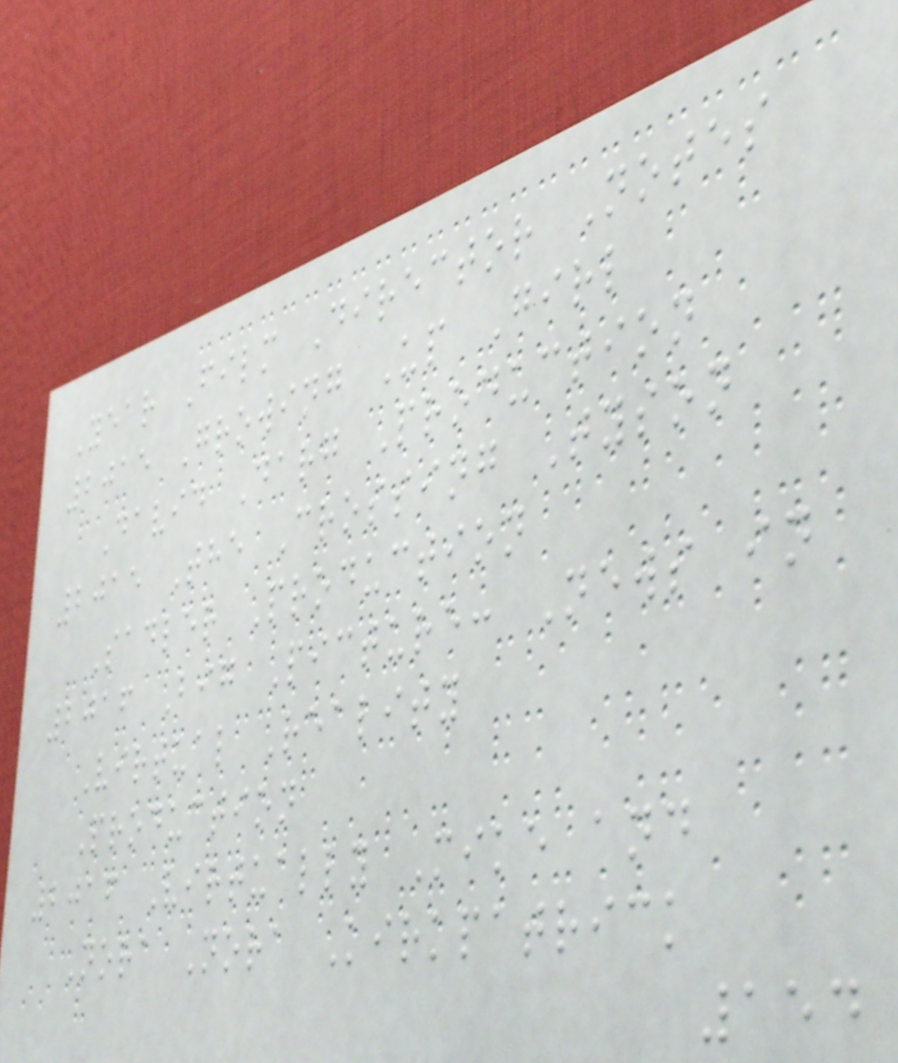Year Film Director Notes
2015 Growing Up Girl
David Darg Production
2015 The Crossing Tyson
Sadler Production
2016 Big Picture: News in
Virtual Reality
Production
2016 Virtually Mike and
Nora Nora Kirkpatrick
154
